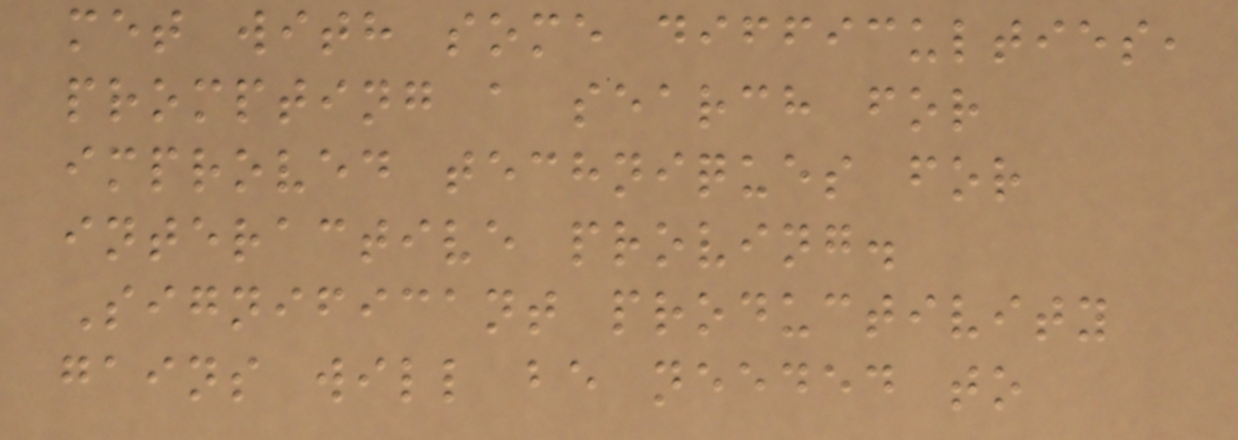met with some difficulties,
prompting a search for
improved techniques for
interactive proving.
Significant productivity
gains will be needed to
